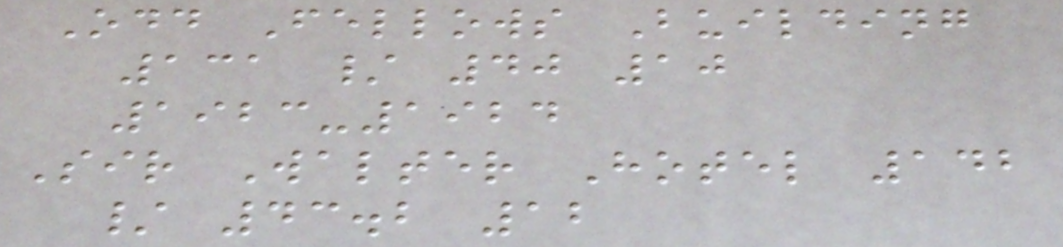Odd Fellows Building
131 / 40 10
1923-1924
Sir Walter Hotel 142
/ 43.2 12
